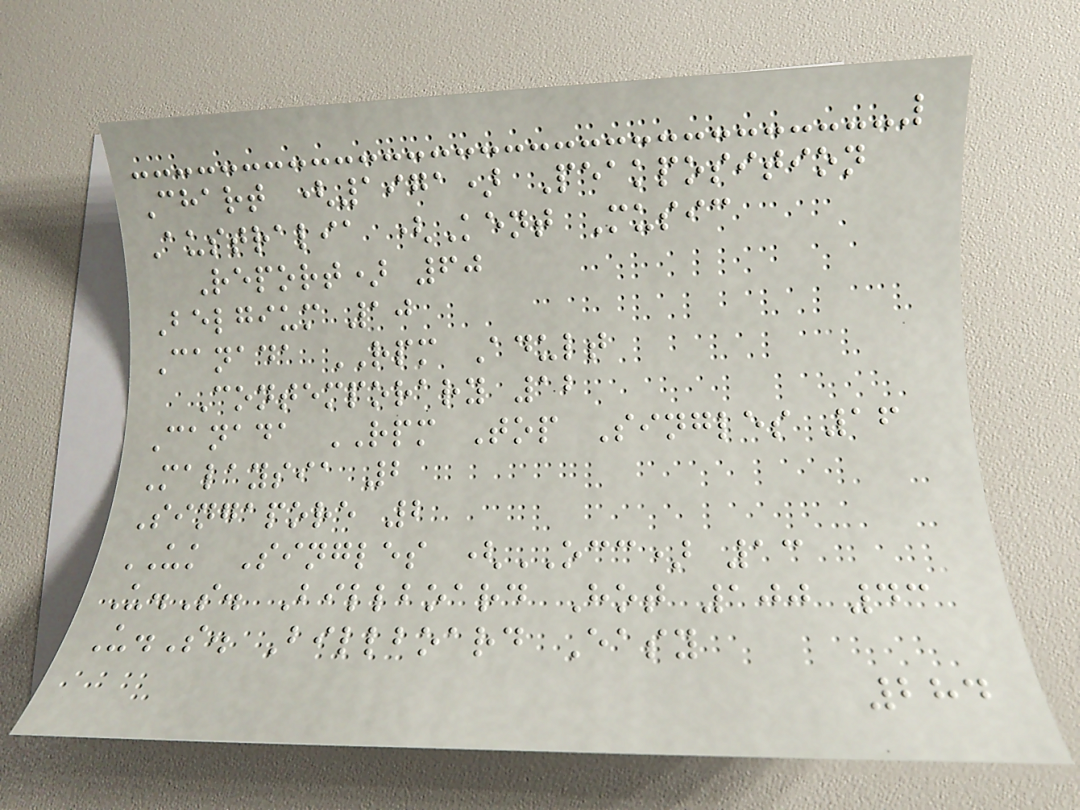Chart (1971) Peakposition
Australia (Kent Music
Report) 60
Belgium 10
Canada RPM Adult
Contemporary 12
Canada RPM Top Singles 16
Malaysia 2
Singapore 2
UK Singles (OCC) 13
U.S. Billboard Hot 100 43
U.S. Billboard Easy
284
